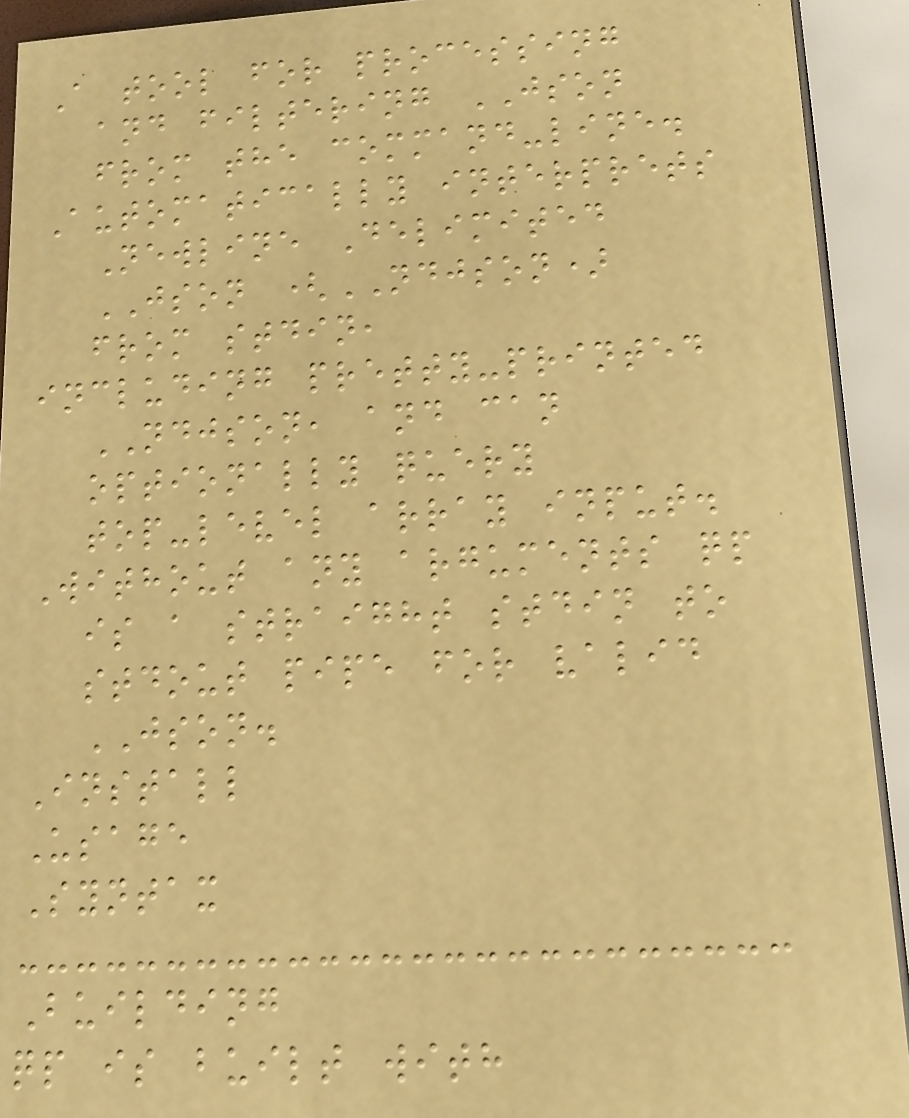A tool for processing
and filtering JSON
from the command-line.
Automatically interprets
Newline Delimited
JSON (NDJSON)
from stdin,
including pretty-printed
NDJSON, and can
optionally query
top-level array input.
Without any arguments qp
is a straight stdin to
stdout pipe for valid
JSON.
Install
Usage
Syntax
Building
qp is built with
